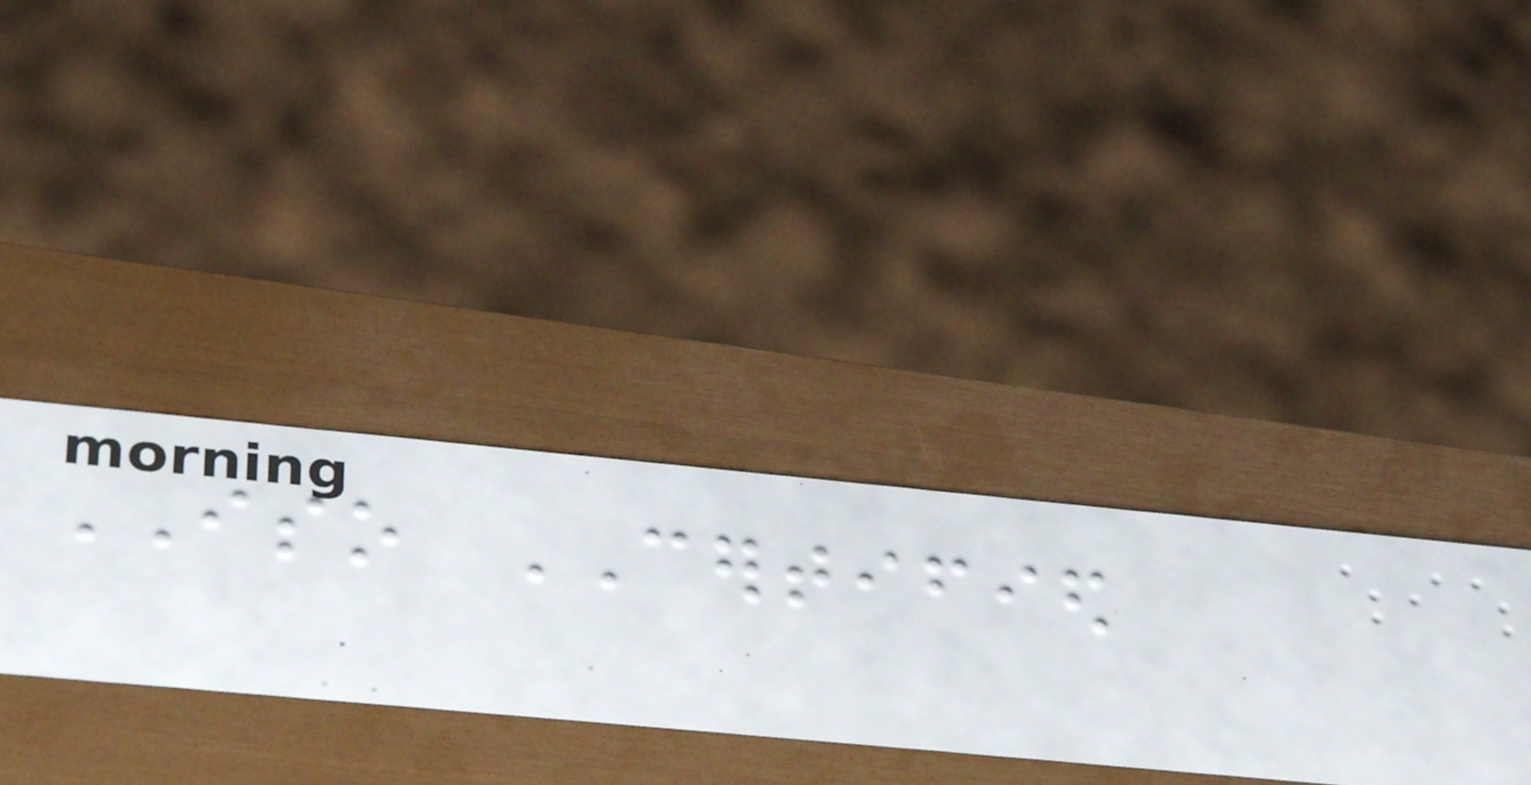ISO CERTIFIED
